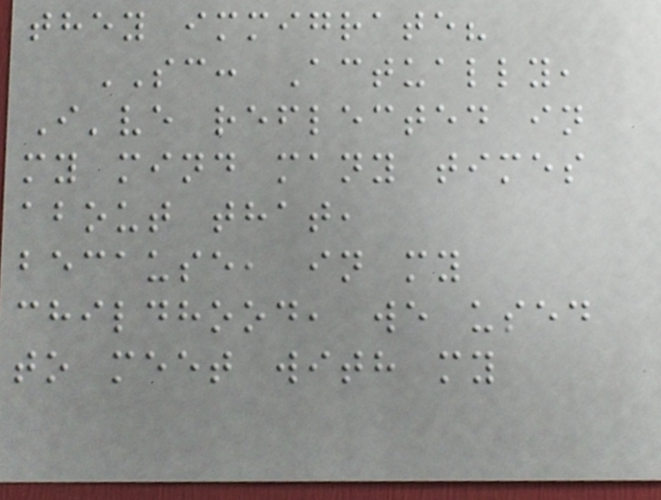they immigrate?
SC: Actually,
I've reflected in
my mind many times
about that,
because, in my
childhood, we used
to meet with my
